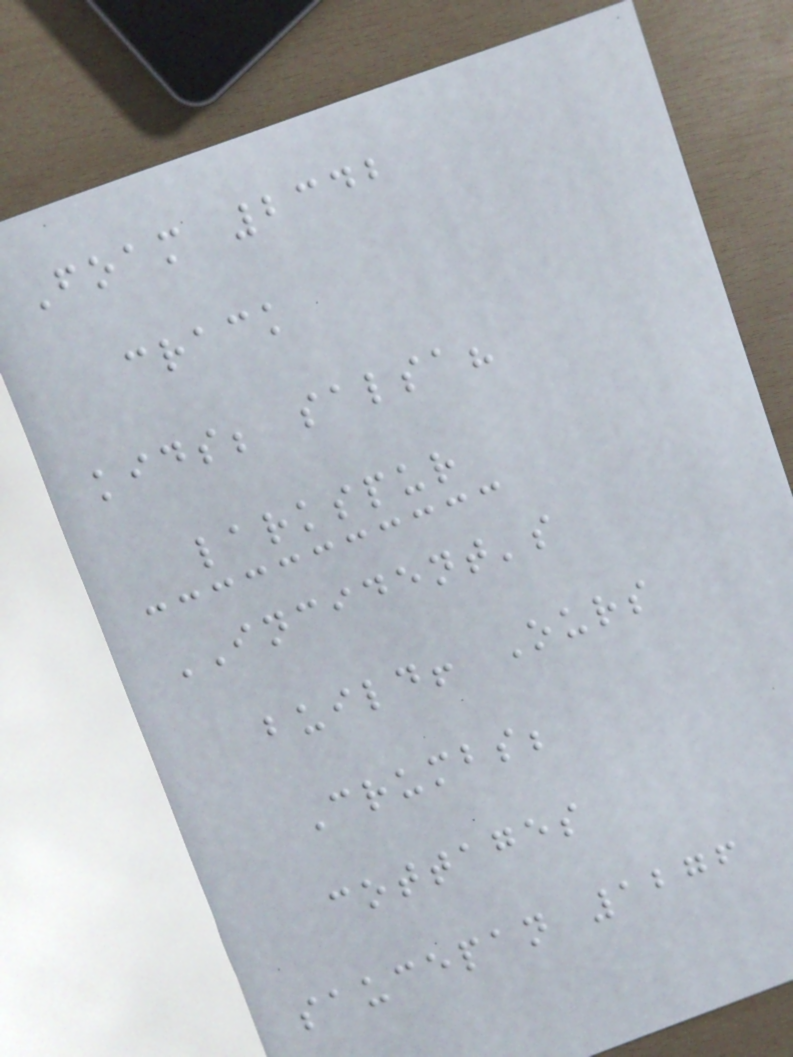Foam 2342
crack
kids; salsa?
larkspur
INCIDENT's
build! Ours
Crumbs;
cottages
saucepan 1276
